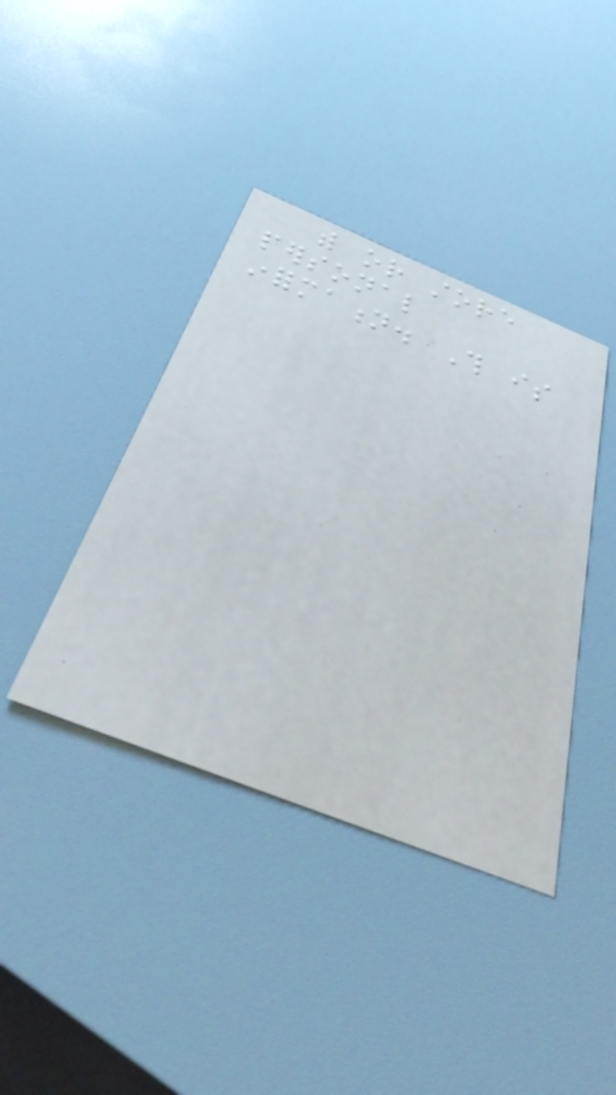with or store
personal
information. This is
